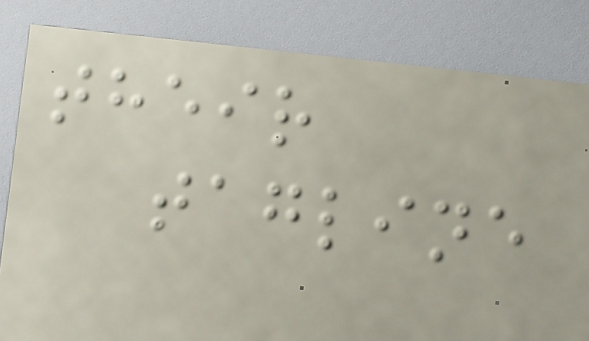their
tagline
